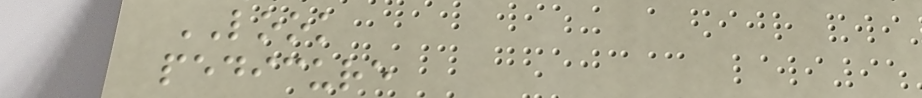LOOK
pedicure
